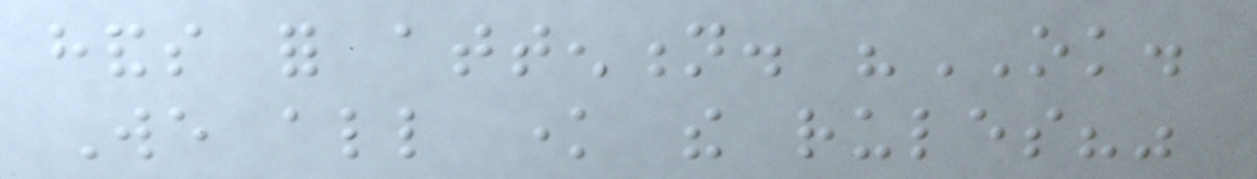hands for attention. "OK.
We all know the rules?"
